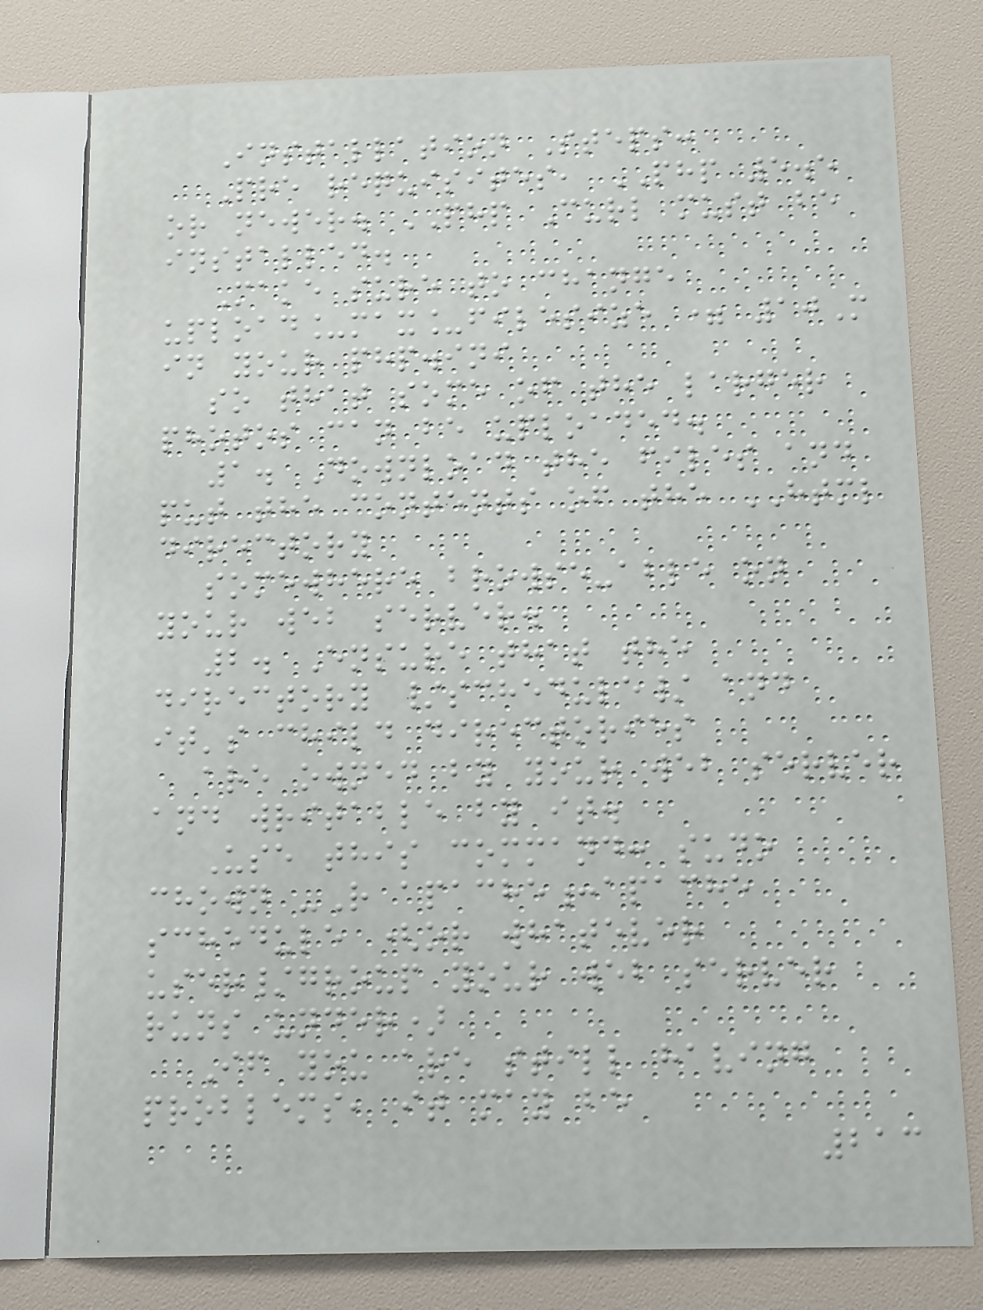Installation Steps:
Pre requisites, PHP 5.5
or newer. PHP Curl must be
installed.
Make sure to change
upload_max_filesize = 10M
in your php.ini
so that some of the larger
photos can be uploaded.
1. Download the files and
put the contents of the HTML
directory
somewhere browse-able on
your web server.
2. Ensure that the
directory /schedule/ and
it's child directories
are owned by your web server
and writable by it.
Use this command: sudo
chown -R apache:apache
schedule (or whatever
user/group your web server
runs under)
If you are still having
problems, it may be
213
